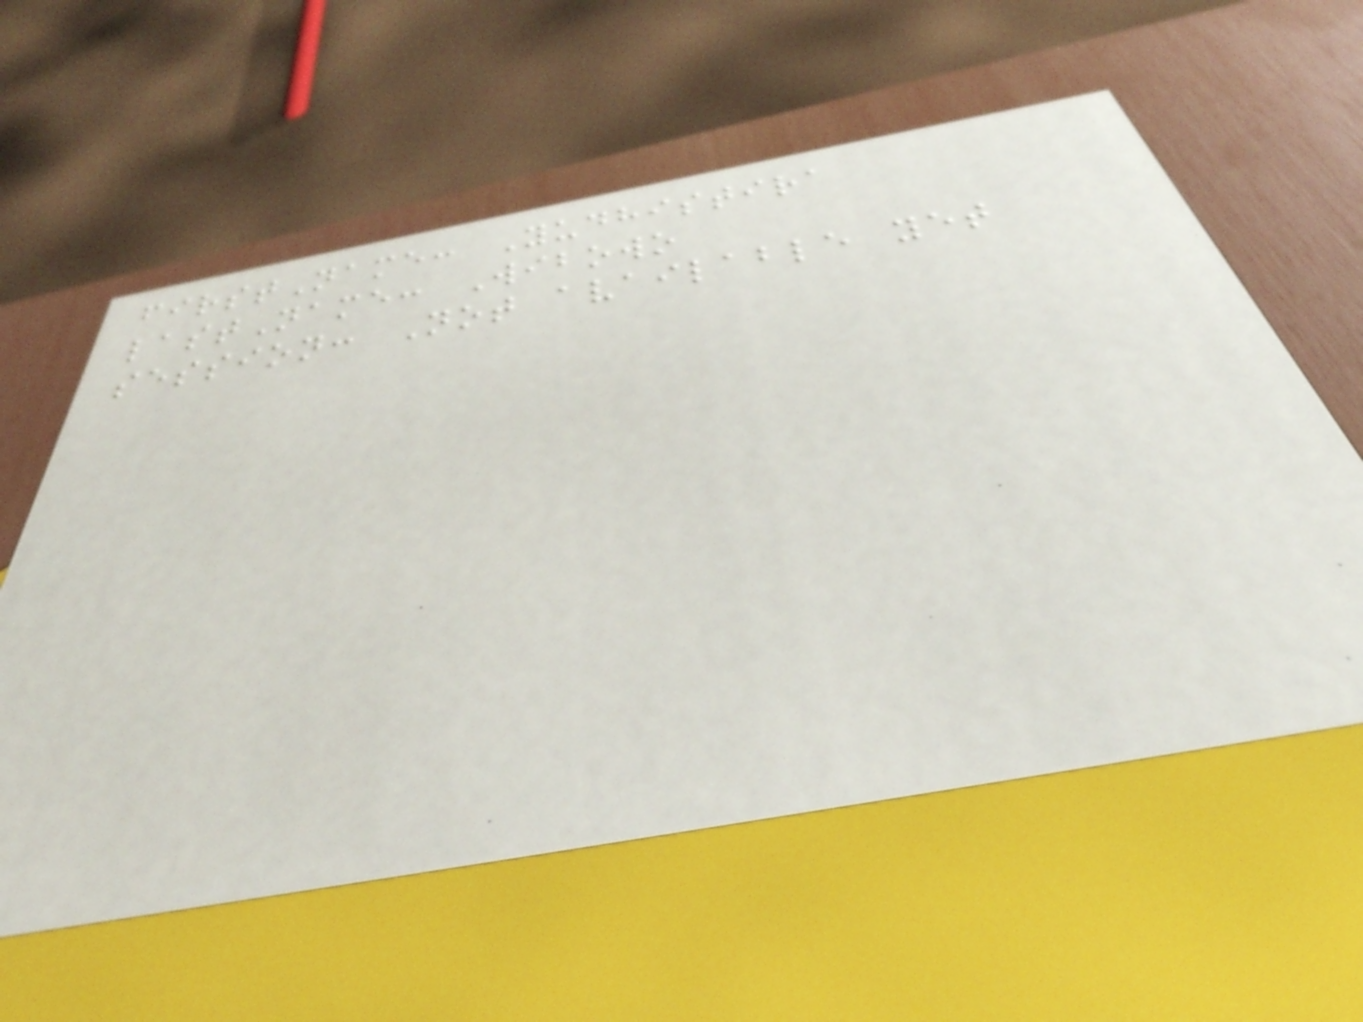firstName: Yudhistira
lastName: Wibowo
session: Not available yet
